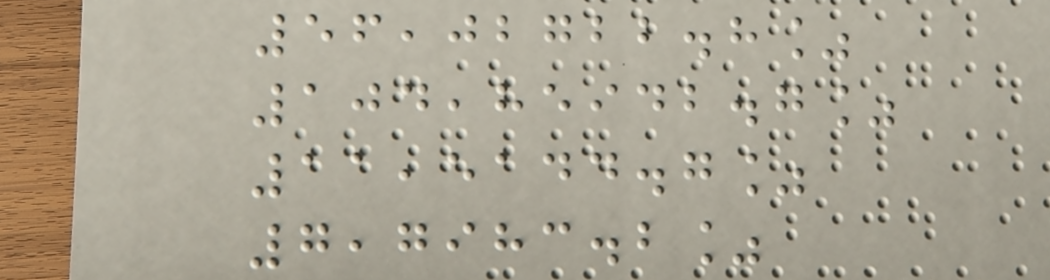56,02722.8%
104,85942.7%
11,5144.7%
7,7983.2%
